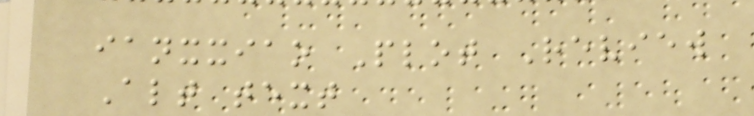ianxxiao Plot Review
Alt text
